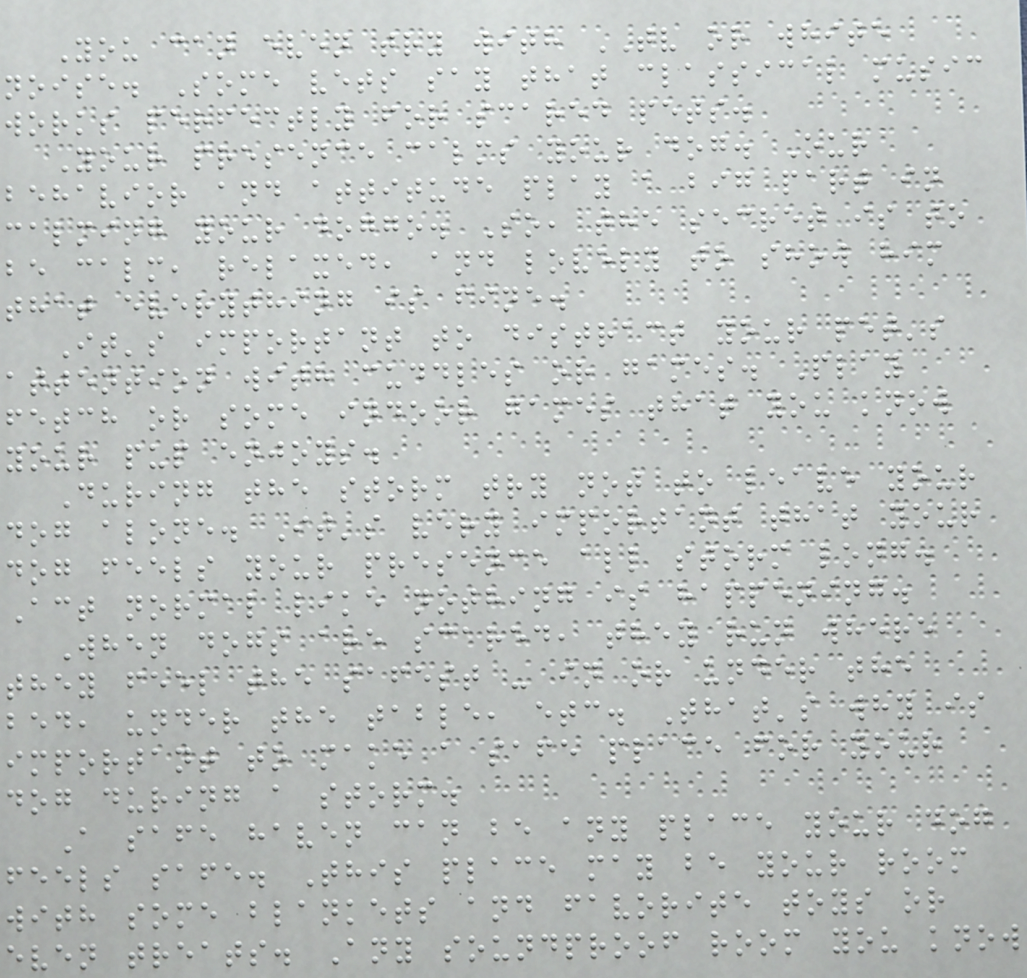You can even try with TV or white
noise. Some vets say that classical music
works perfectly for scared pets.
Your presence calms your dog. Our
behavior and attitude play a big part in
calming your doggo. So, the secret is to
be calm, relaxed, and lovely to show him
that everything is fine.
It's important to distract your pet's
attention with cuddles or games. Play
fetch or some indoor games that you know
your pup enjoys.
During the storm try not to leave your
dog alone. It's very important that your
dog feels your presence all storm long.
Act normal like nothing is happening.
When dogs are scared, they run where
they feel the safest - in or under the
bed, under the table, etc. That's why is
important to make a safe place for your
dog during a storm.
A safe haven can be any place your dog
feels safe. This place may be your room
with some blankets and favorite toys or
even treats. Any soundproof room you know
